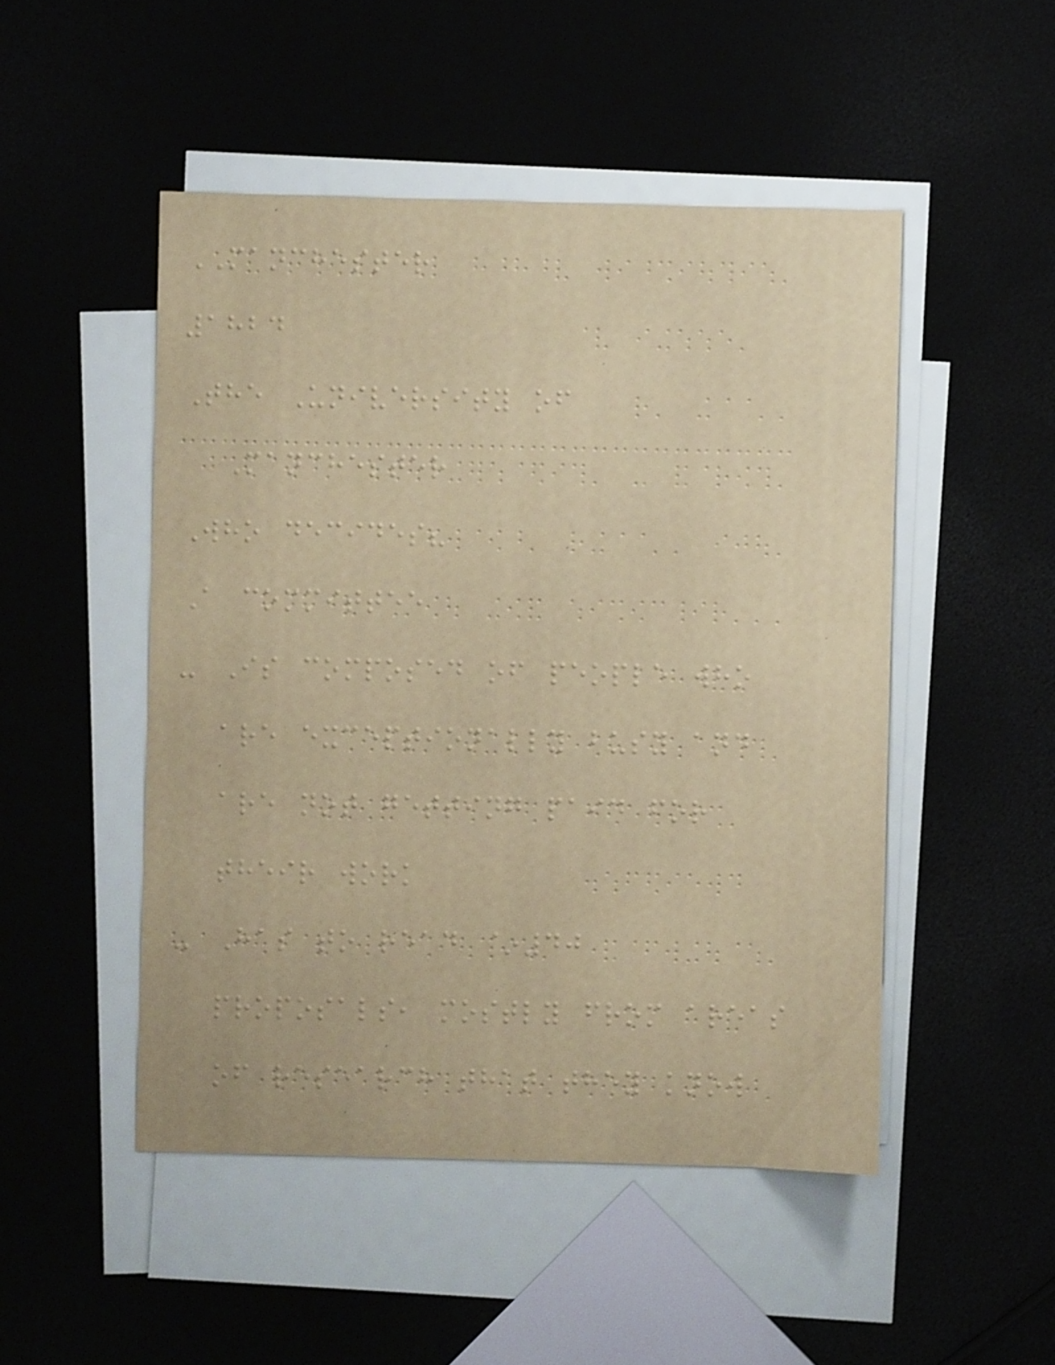MANCHESTER
1824
The University of
Manchester
Who decides?
A committee
- Is composed of people who
are exceptionally busy and
are not getting paid for
their work
- Has to read ~40
proposals, mostly from areas
of research that they know
